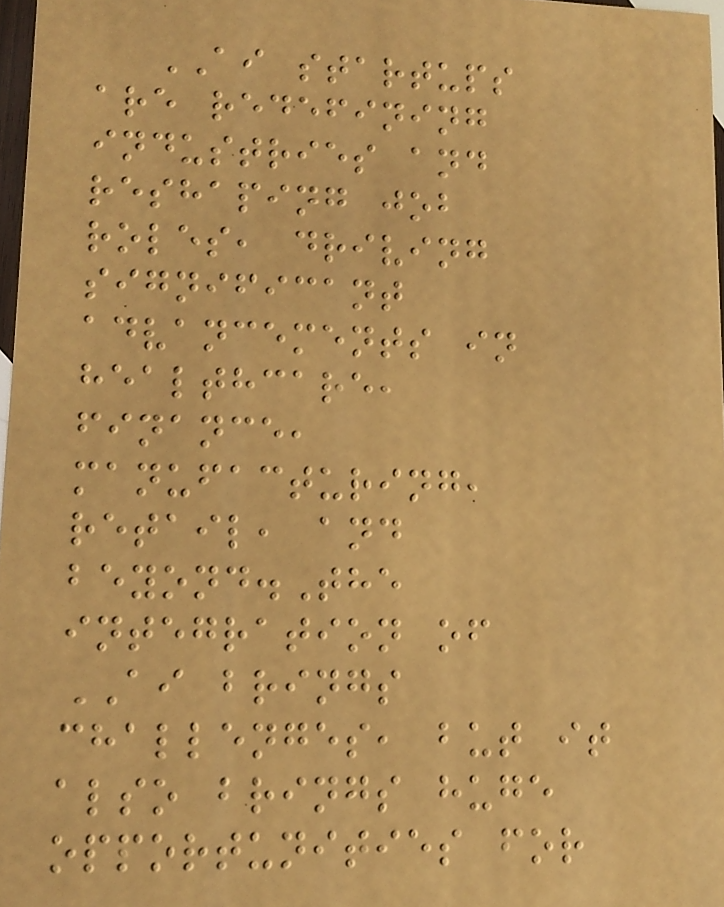AI startups
are redefining
industries and
reshaping job
roles, driving
significant
advancements in
healthcare,
finance,
manufacturing,
retail, and
beyond.The
integration of
AI brings
challenges, but it
also brings huge
opportunities for
